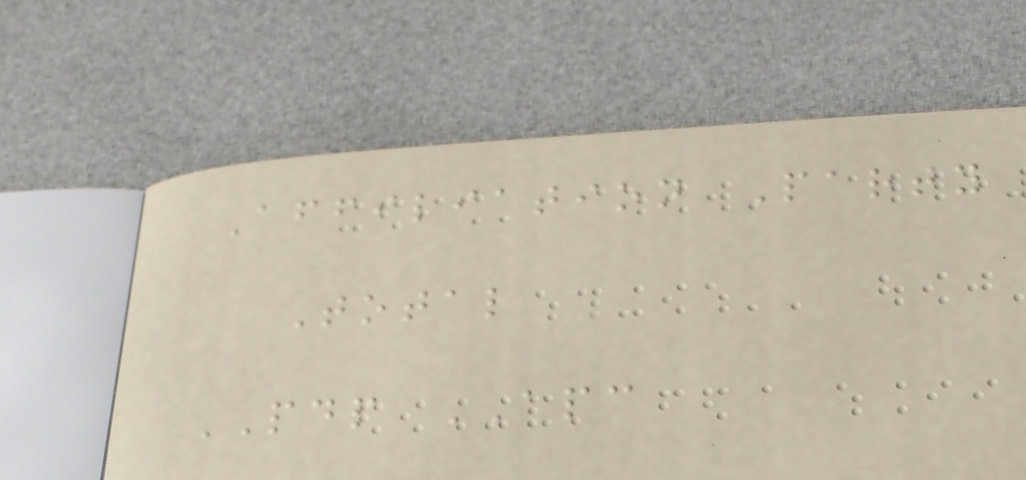Affiliation Party
Total
PDP APC
